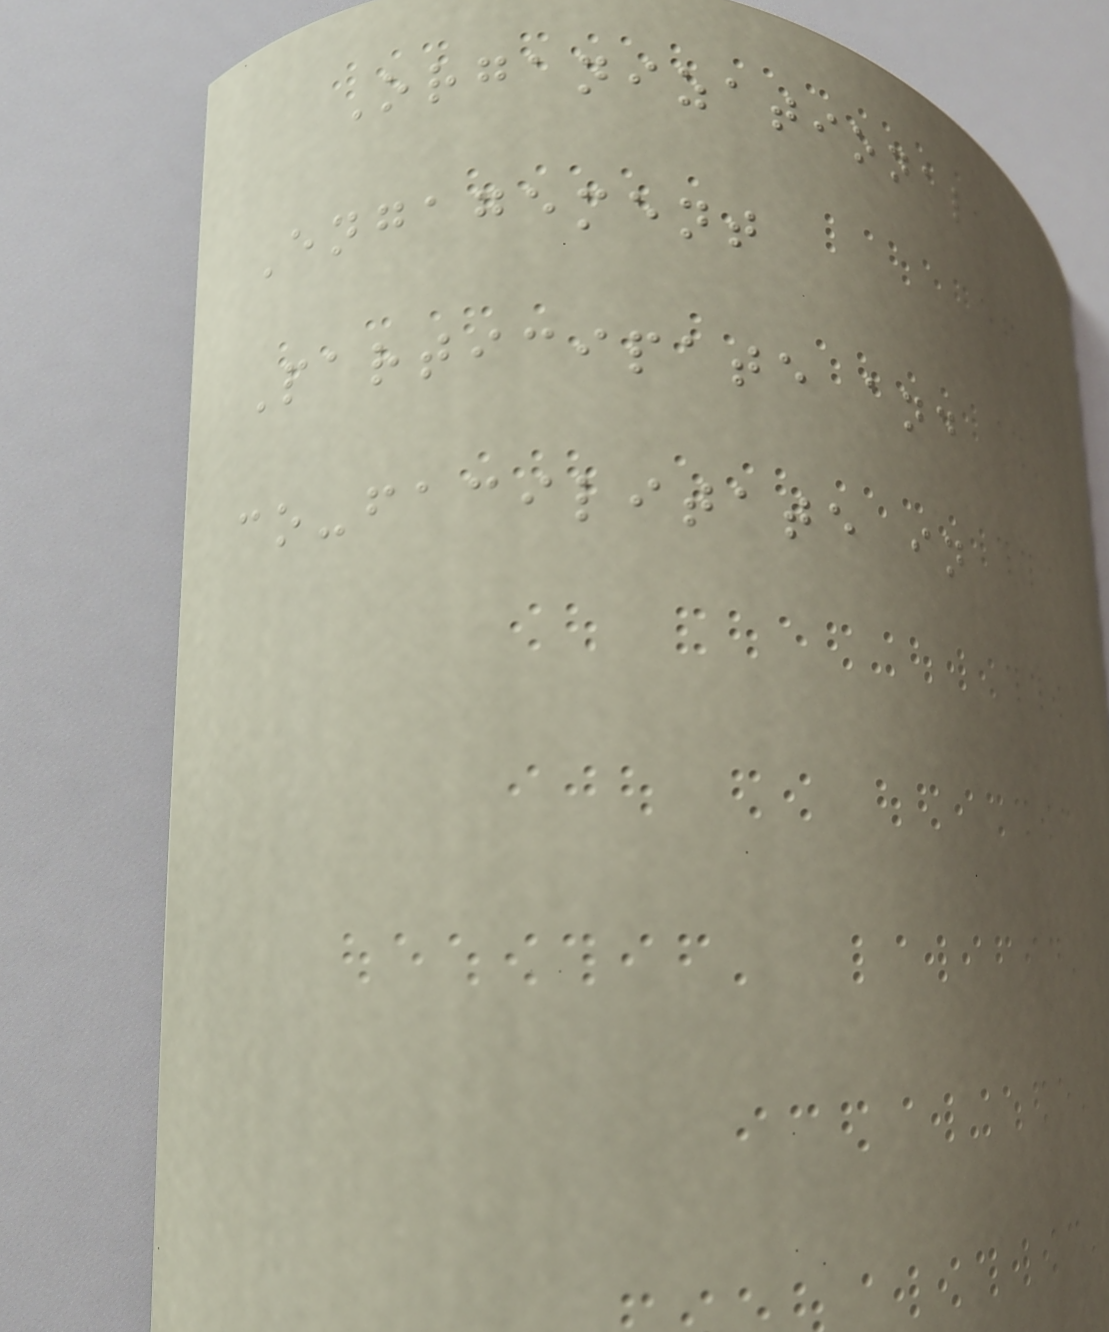Organizational
Engagement
Participate and
co-facilitate in
